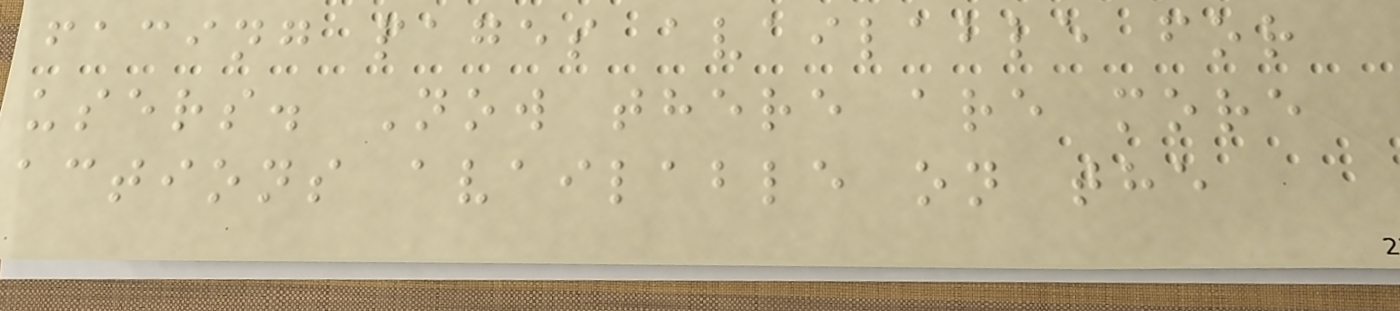facing pages available for
users. Now there are more
actions available on the
